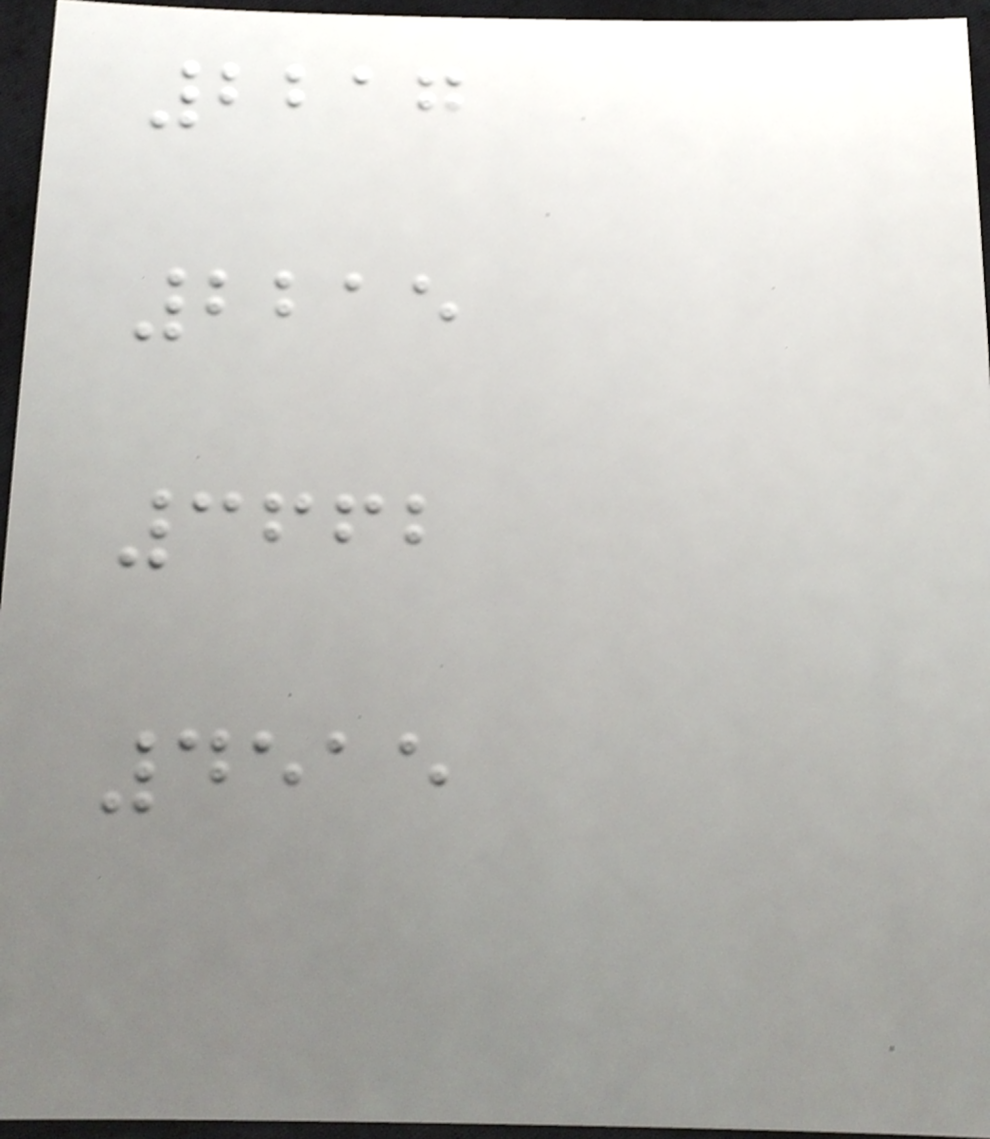2217
2215
3662
4515
